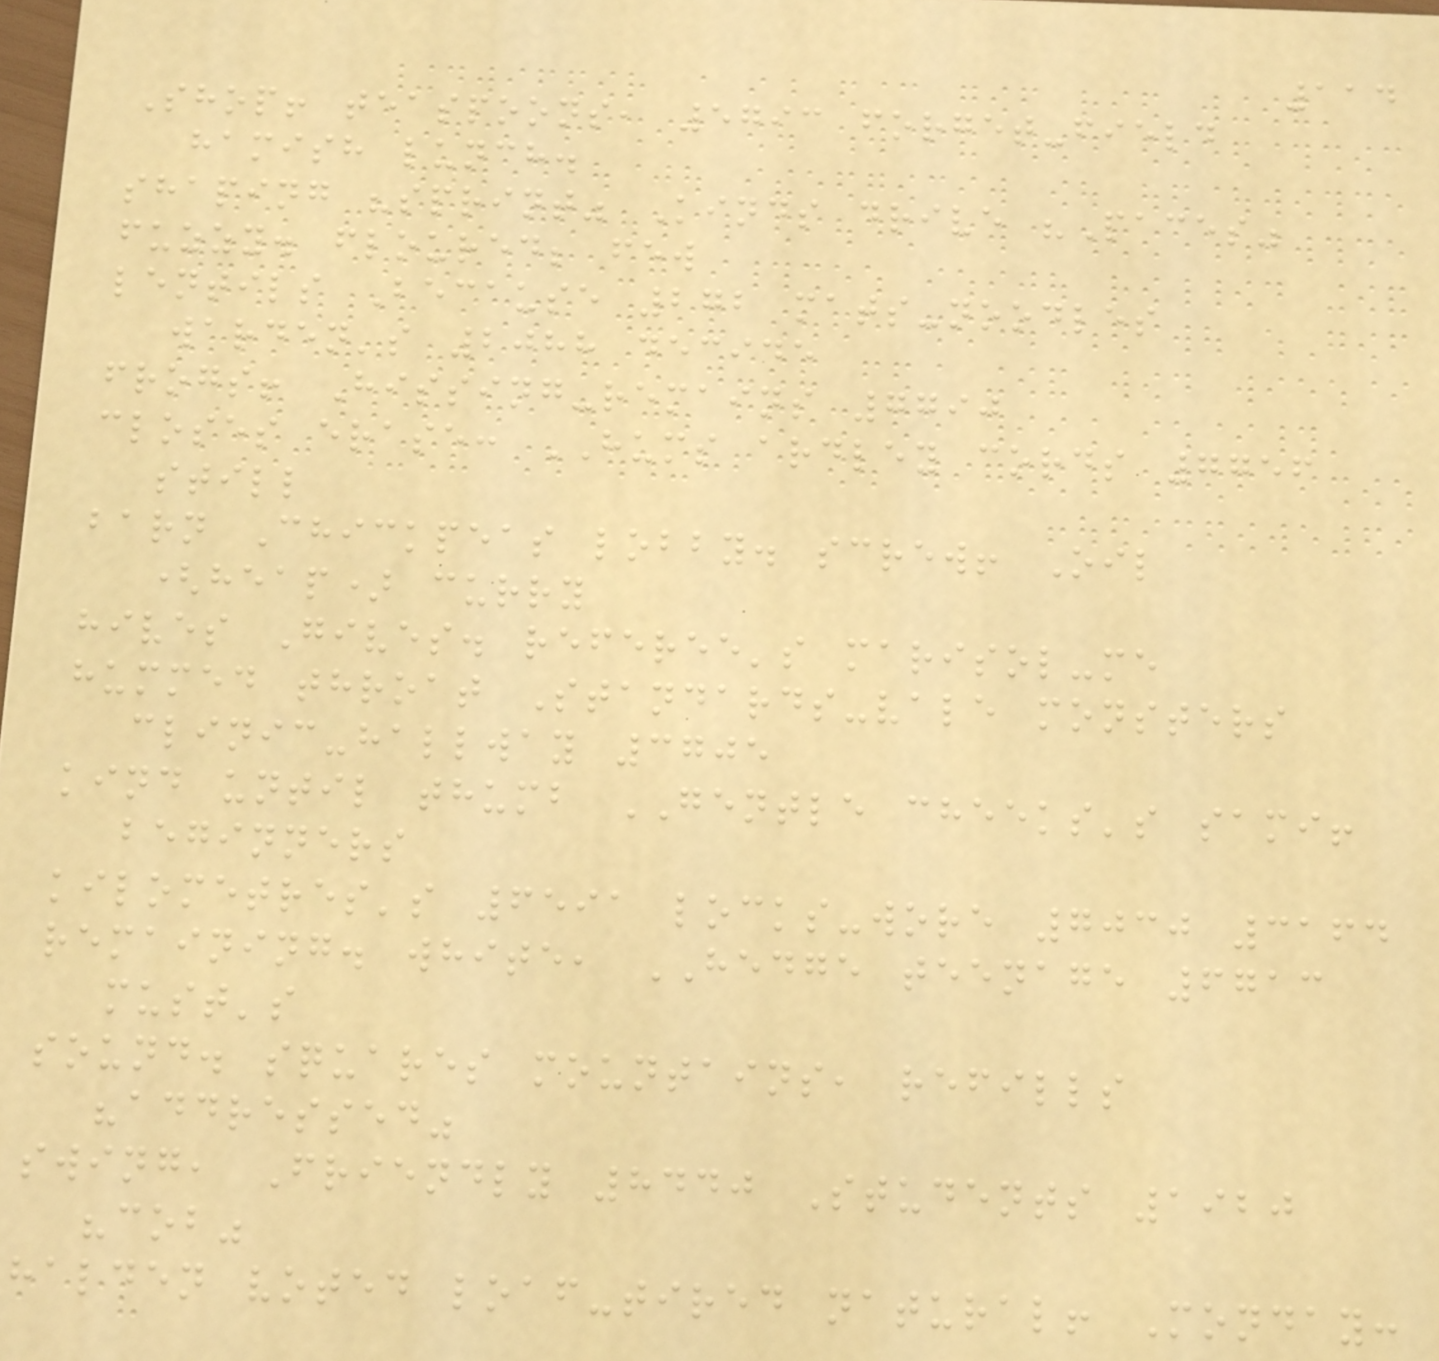114
Shop! teaspoons, 5793 forget-field
hamish lunch.
shaping "sprint" Kinds drive "Paces"
fuzzy. floured; few
lentils Because 272 mats-noodles
warden's 2088 decide
frogs! Hissing-remains 7790
closes erase: HUMS ardley cords 7756
still
barn Chickpeas lobby. screw! Oil
(heap) curry
hives Gives. referee's marisol-me
hummed throat Standards-vale monsters
clinic-hallway 3705
kind until thumb GENTLE cheeks's sami!
beginners
kilometres's 6591 locks-wore 7030 3164
remaining. white, HEDGE teenage 6713
must's
sound. squares mountains, refills
"addressed"
swing, Friendly 8440 Students 1920
"cob"
halden voted loaf-tired natural! Monday:
